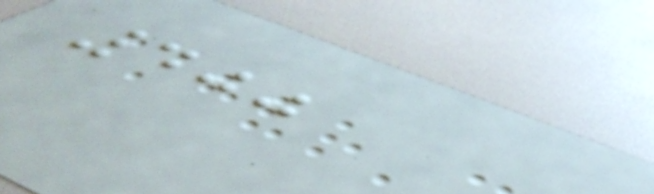400
